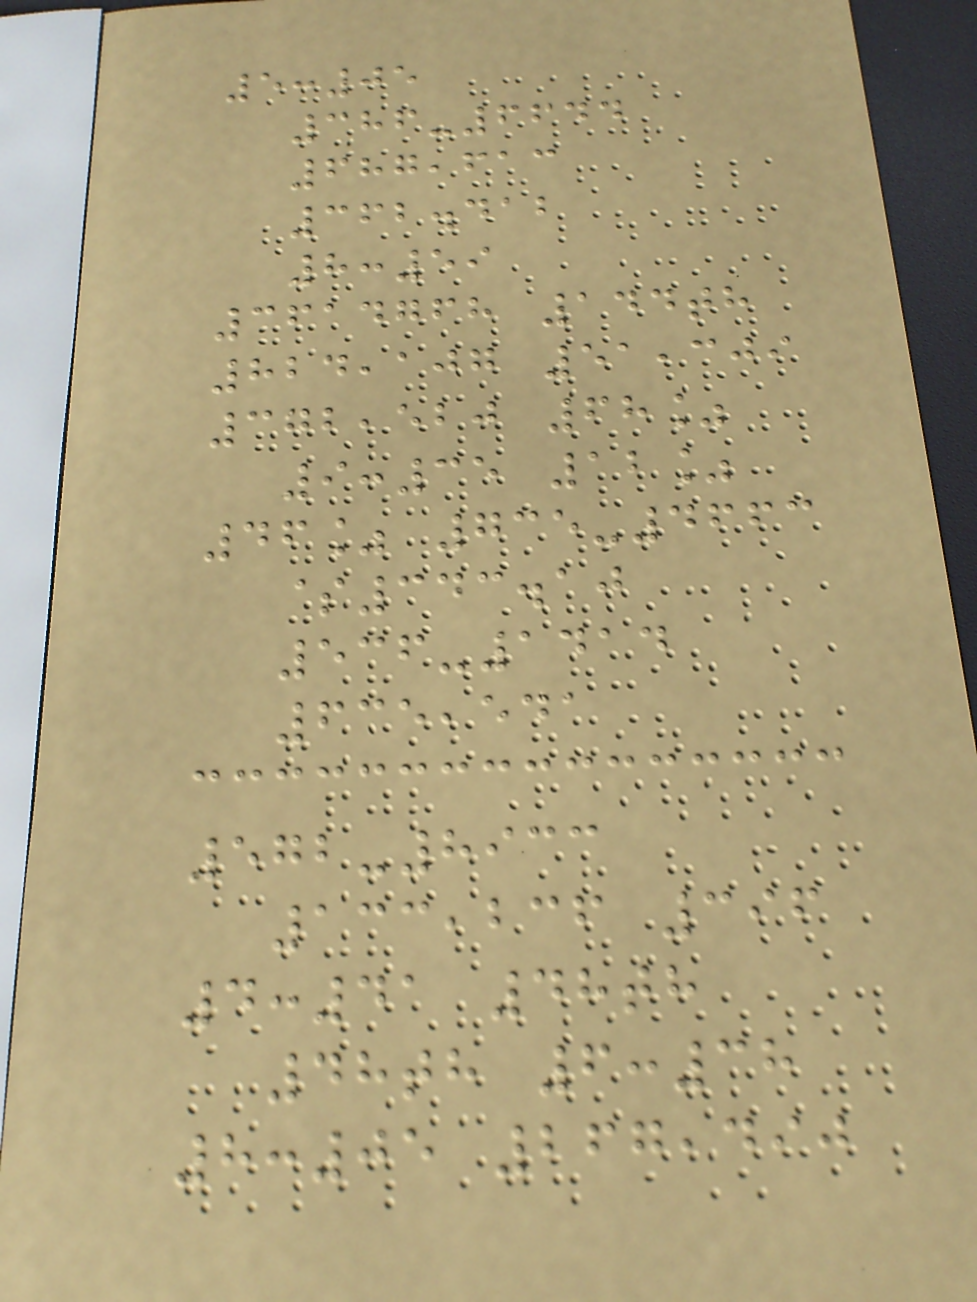5:05
386-6644
687,613
362.412
8:59
3614768 144th
824,107 51,309
372,520 68%
9:35 12%
46% 735-4663
$343.10
536-1414
635,541
572-8933
133,236 396
4:41 48th
48th 6:38
8:05 267,490
